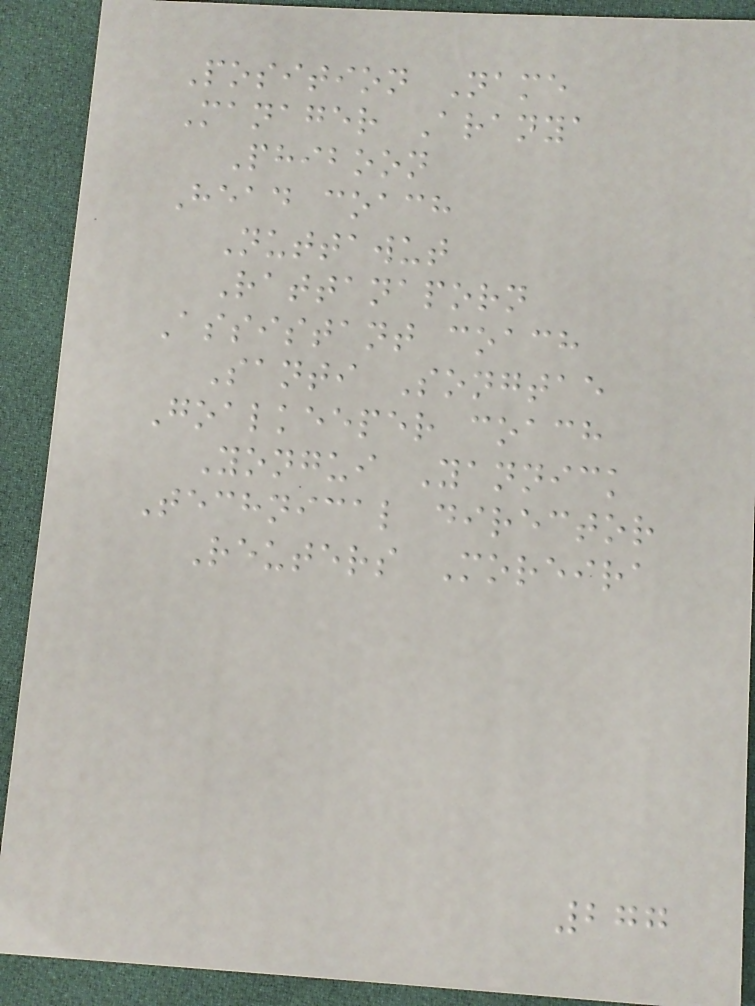Position Name
Manager Aranya
Phiboon
Head coach
Nuttawut
Rattanaporn
Assistant coach
Santi Songtae
Goalkeeper coach
Yongui Yannick
Technical director
Reuters Moreira
277
